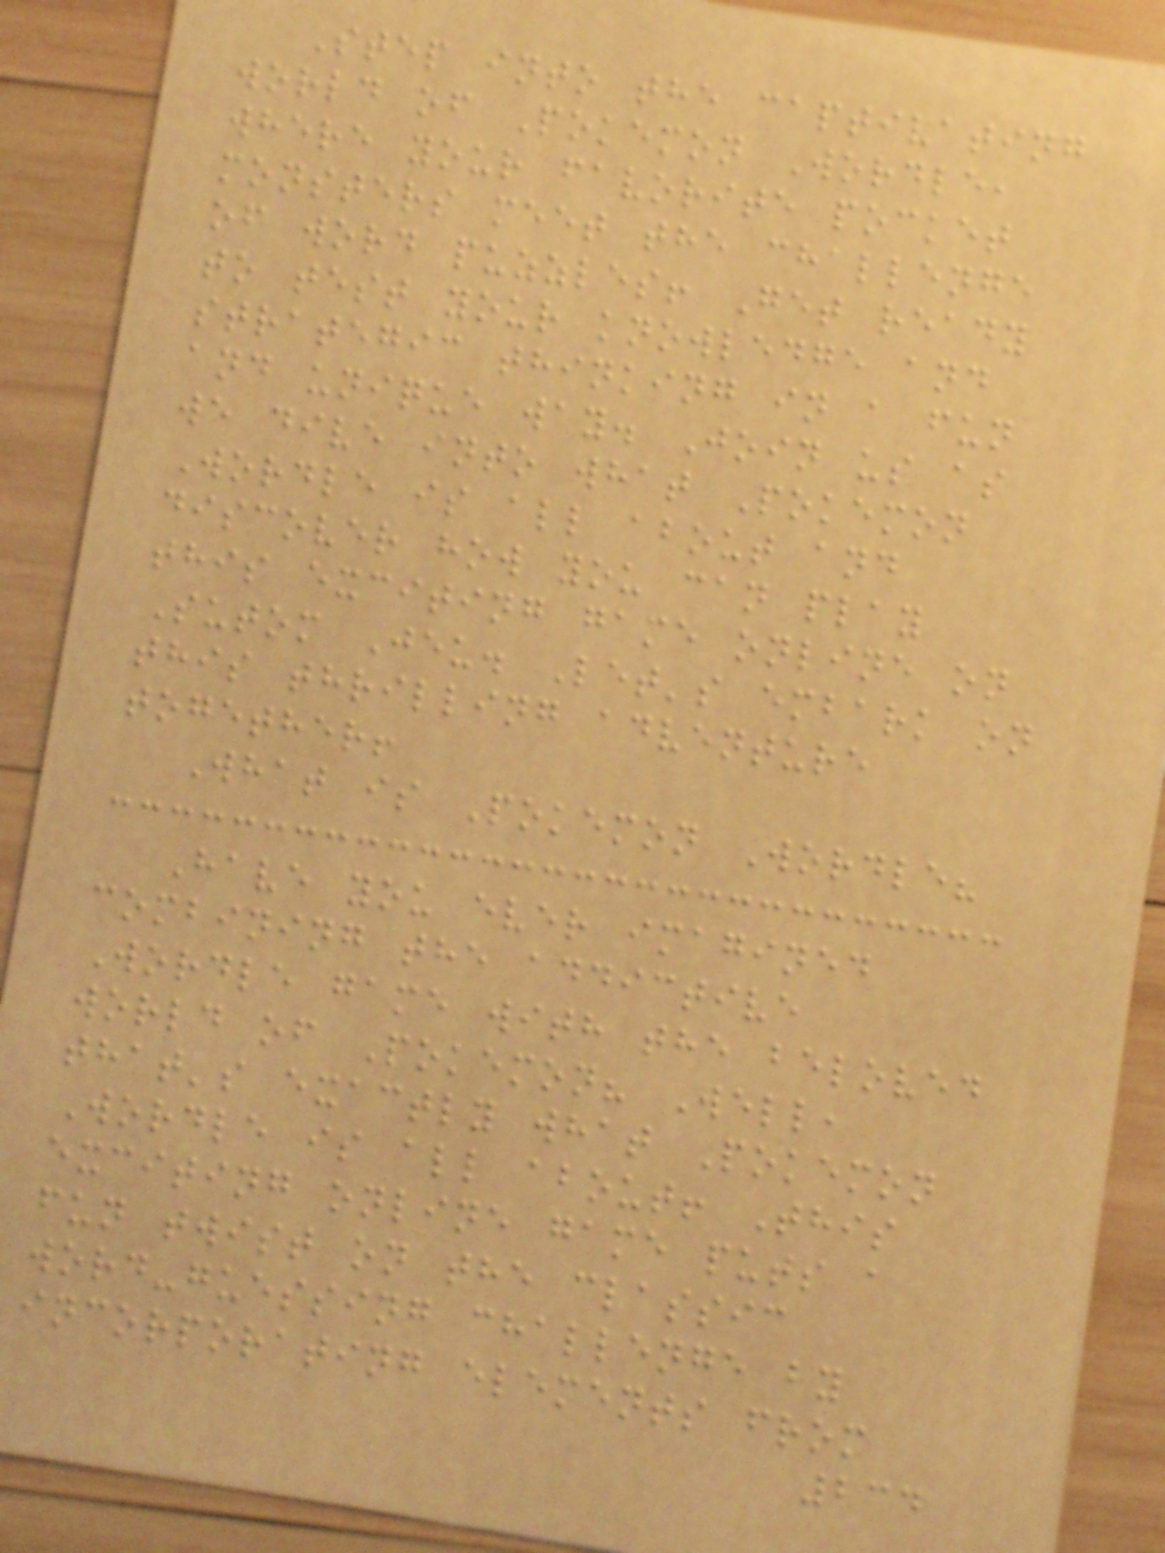Step into the captivating
world of Pokemon Wordle,
where your favorite pocket
monsters meet the challenge
of word puzzles! Get ready
to test your knowledge and
strategic thinking in a fun
and unique way. Join us as
we dive into what Pokemon
Wordle is all about and
discover how you can play
this exciting game online on
Sutom Jeu. Let's embark on
this thrilling adventure
together!
What is Pokemon Wordle?
Have you ever imagined
combining the addictive
Wordle game with the beloved
world of Pokemon? Well,
that's exactly what Pokemon
Wordle is all about! This
exciting online game puts a
fun twist on the classic
word-guessing challenge by
incorporating elements from
234
